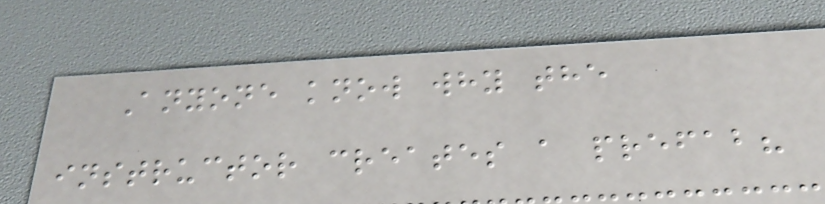Anyone know why the
instructor creates a prefab?
